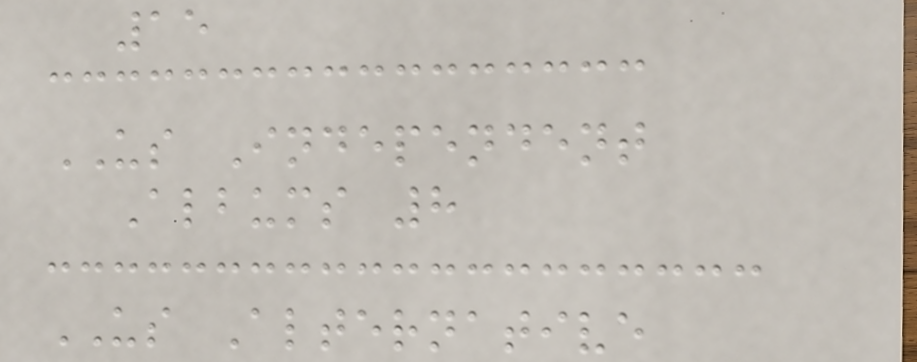15
US Independent
Albums 8
US Alternative
